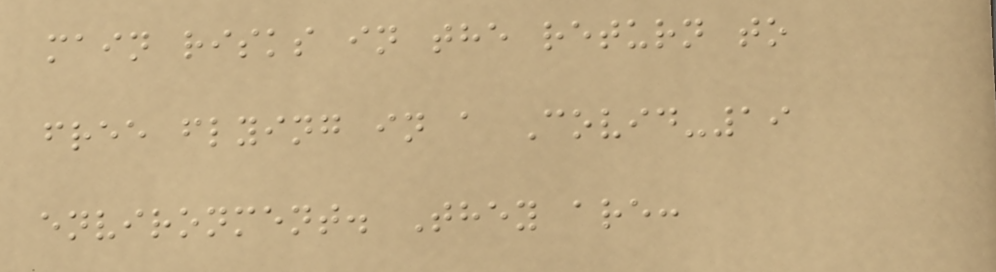main risks in the return to
free flying in a Covid-19
environment. They are:
